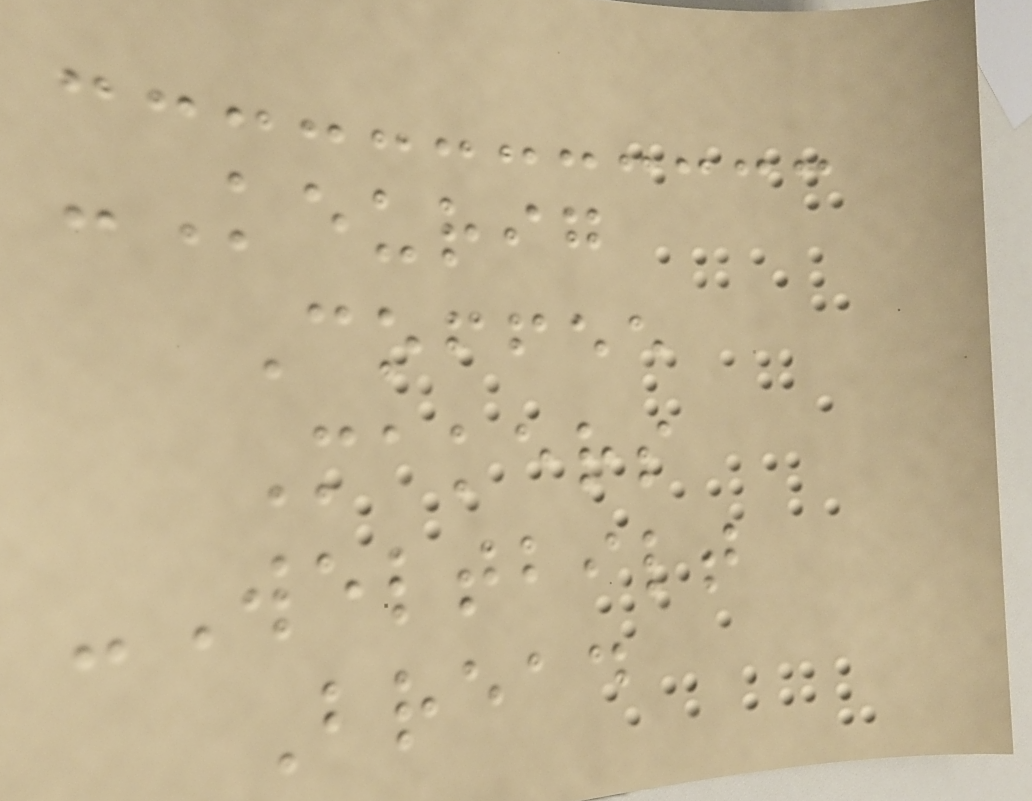-Keurig
Coffee
Makers
-Weltbilt
Bread
